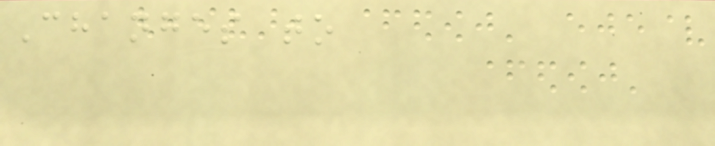Changes to
